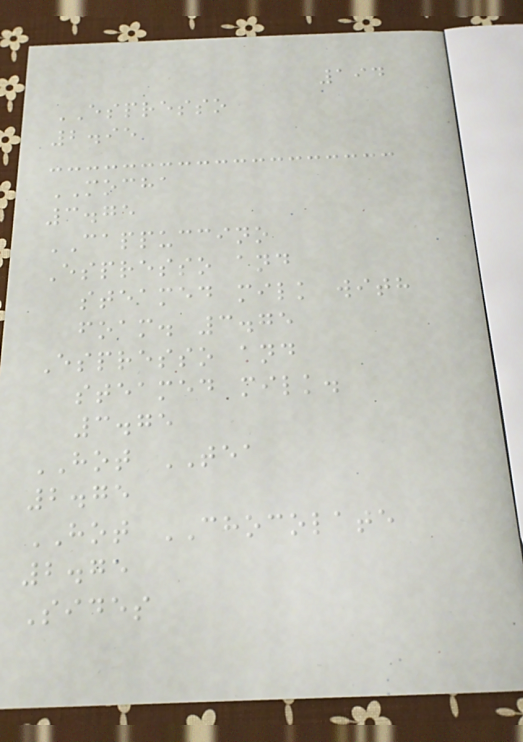194
ESPRESSO
2.95
MOCHA
3.75
CAPPUCCINO
Espresso and
steamed milk with
foam. 3.75
Espresso and
steamed milk.
3.75
HOT TEA
2.75
HOT CHOCOLATE
2.75
Sides
